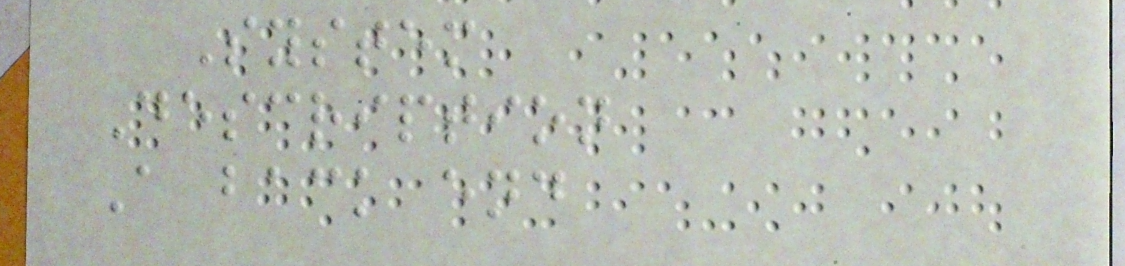System
Description
A back end
